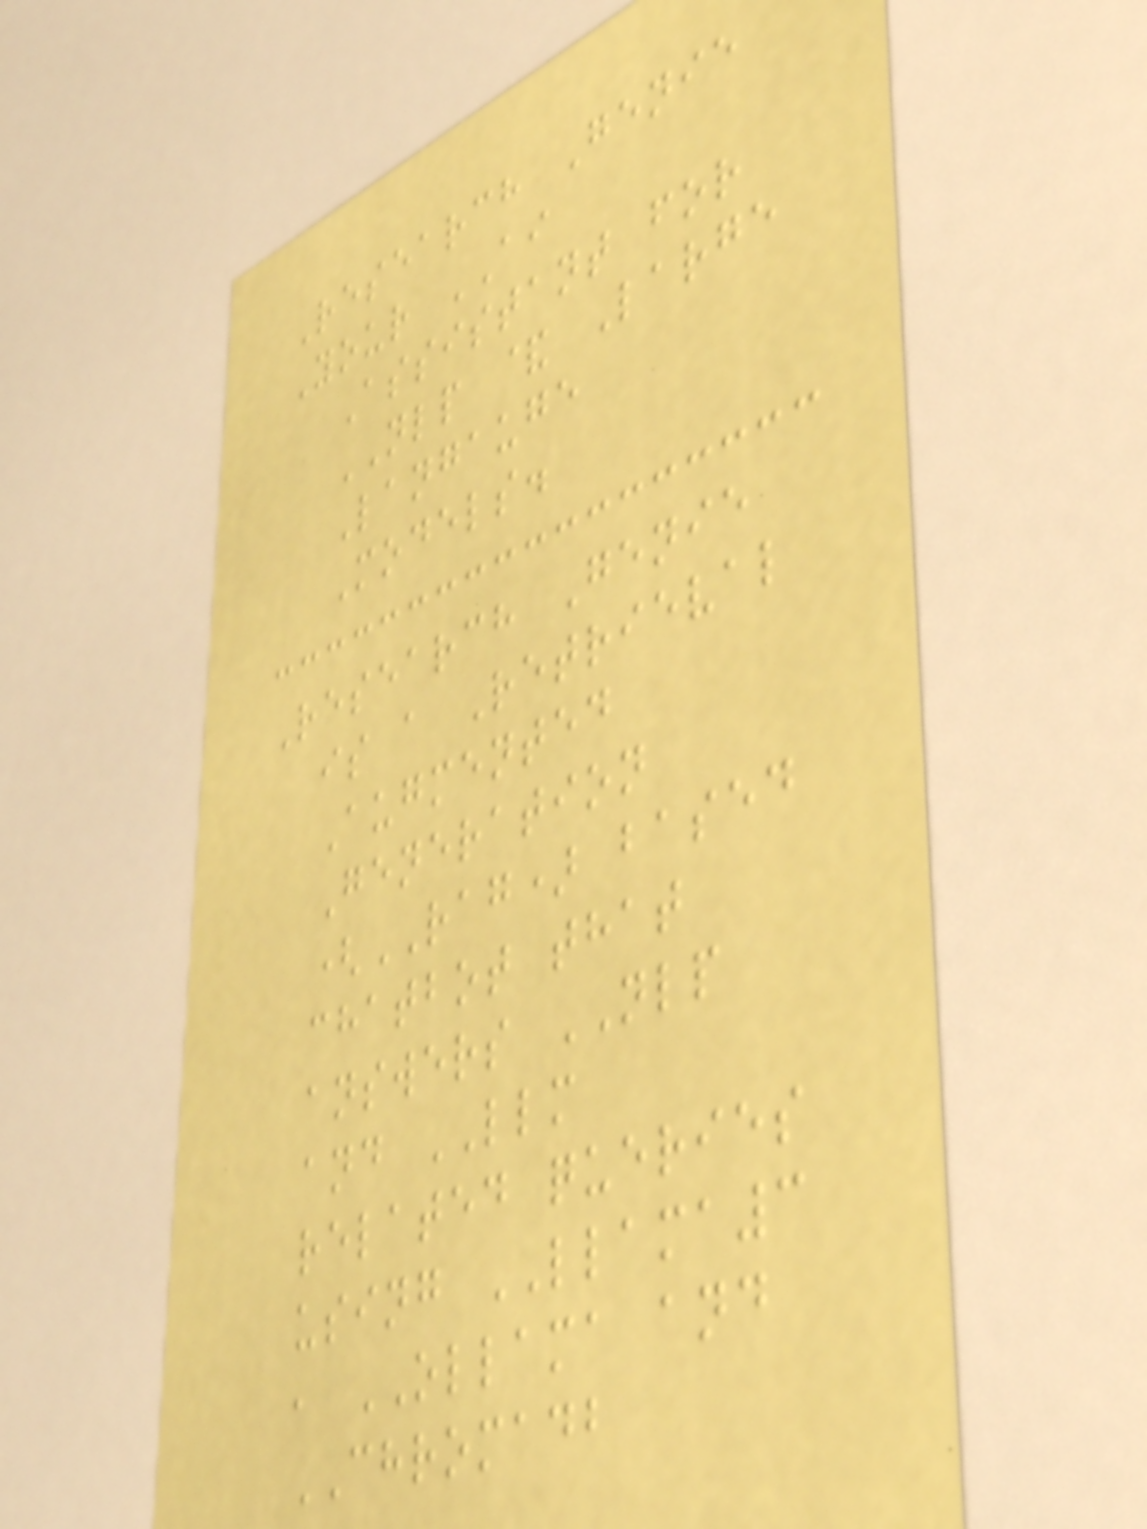Research Genie
Your AI
Assistant for
NLP & Large
Langauge
Models.
Research Genie
is a Retrieval
Augmented
Generation
(RAG) based
chatbot that
answers NLP
and LLM
related queries
using LLAMA3
, OLLAMA and
CHROMADB
